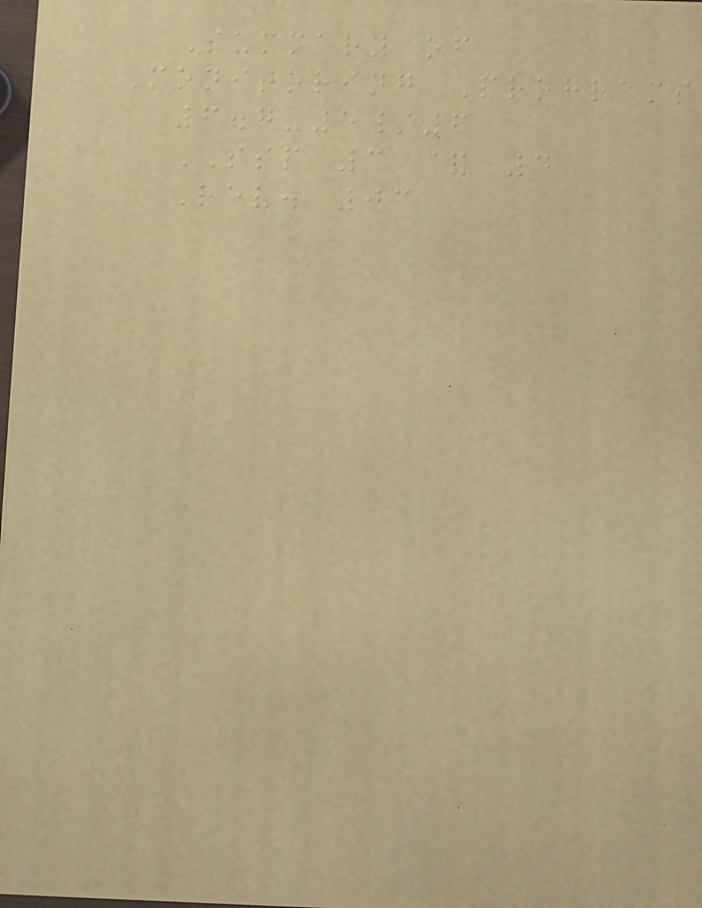Summary of
Monitoring Programs
6.7-5/6
STP 3 & 4
Rev. 03
